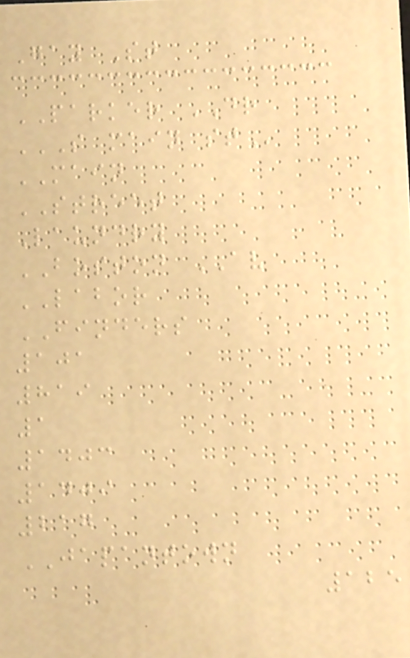Gay St
PARKER DR
S MAIN ST
MAIN
STREET
Laundry
BOSTON AV
LABOR
FINDERS
101
819
1
1403
1409
217
JAPANTOWN
125
